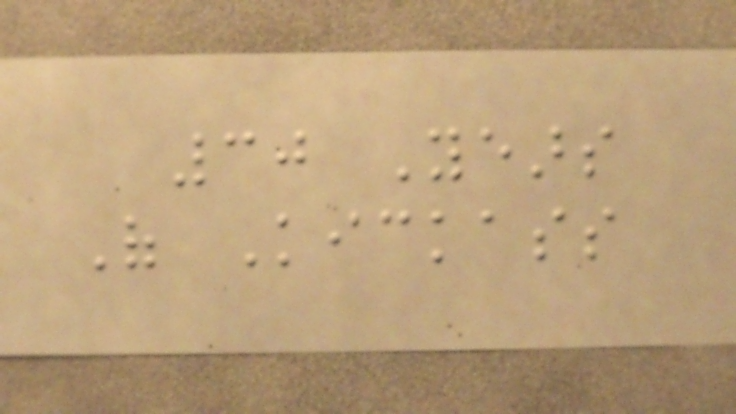30 Years
Of Kickass
